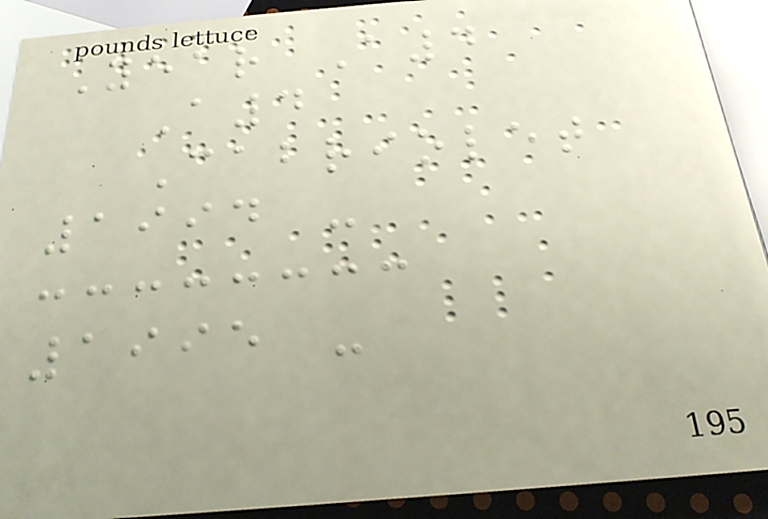Year A4
A4
Cabriolet
1994 -
1995 -
